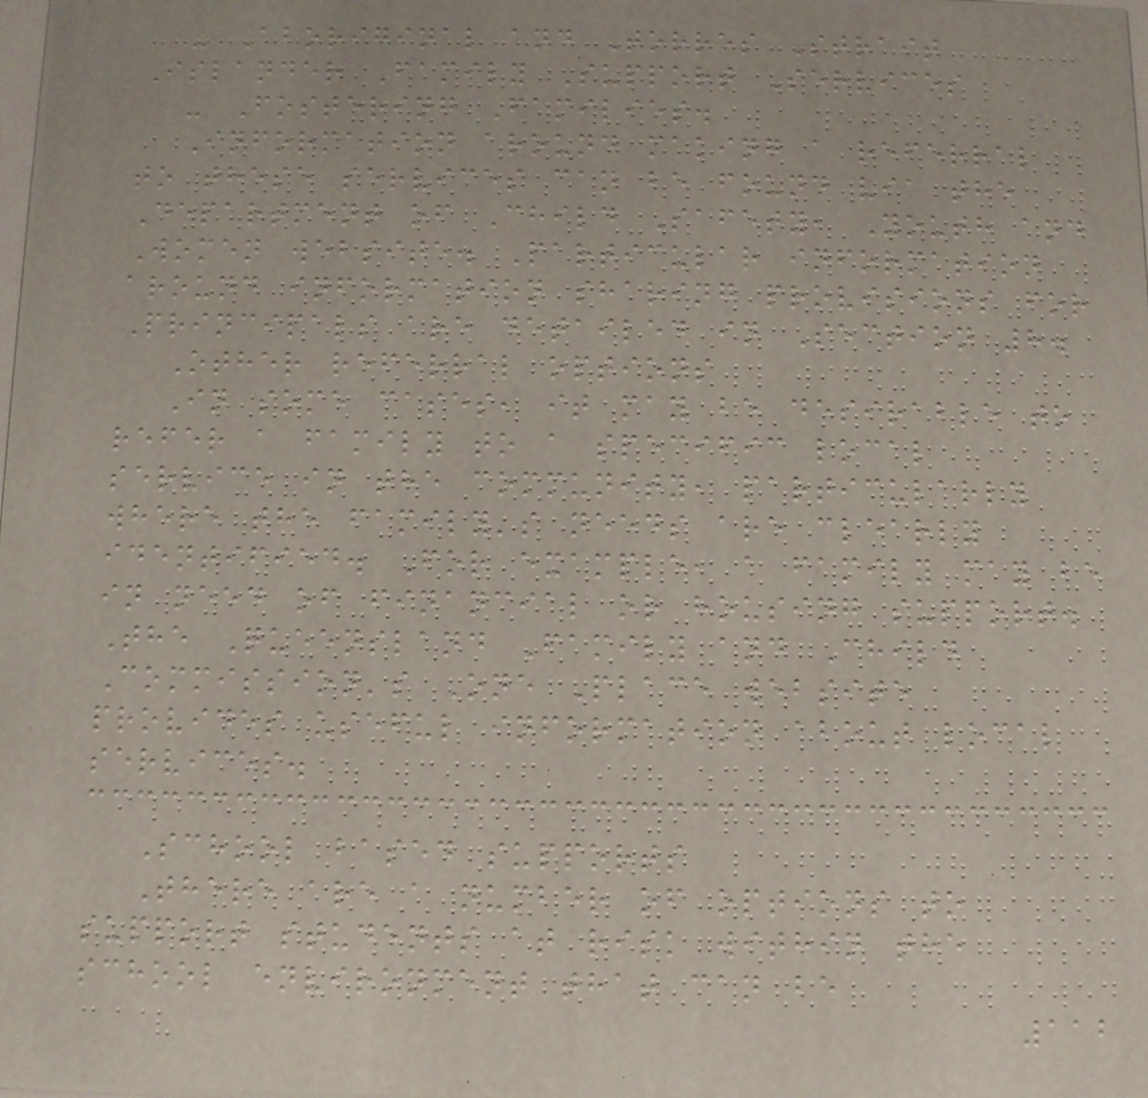- Aboriginal and Torres Strait
Islander Family Support Services
- Fostering Families.
Information around making a referral
to these services can be found via the
Department of Child Safety, Youth and
Women website. Particular information
around information sharing provisions for
Principals are detailed in Section 8.
Other referral options
In some cases, it may be desirable to
refer a family to a specific local
service in the community, particularly
where the family's needs are clearly
identified. For example, a family may be
in need of financial or housing support.
The Queensland Family and Child
Commission's One Place website
provides useful information about local
services.
School based supports
There are a number of options to
support students at risk within the
school environment that can be
112
